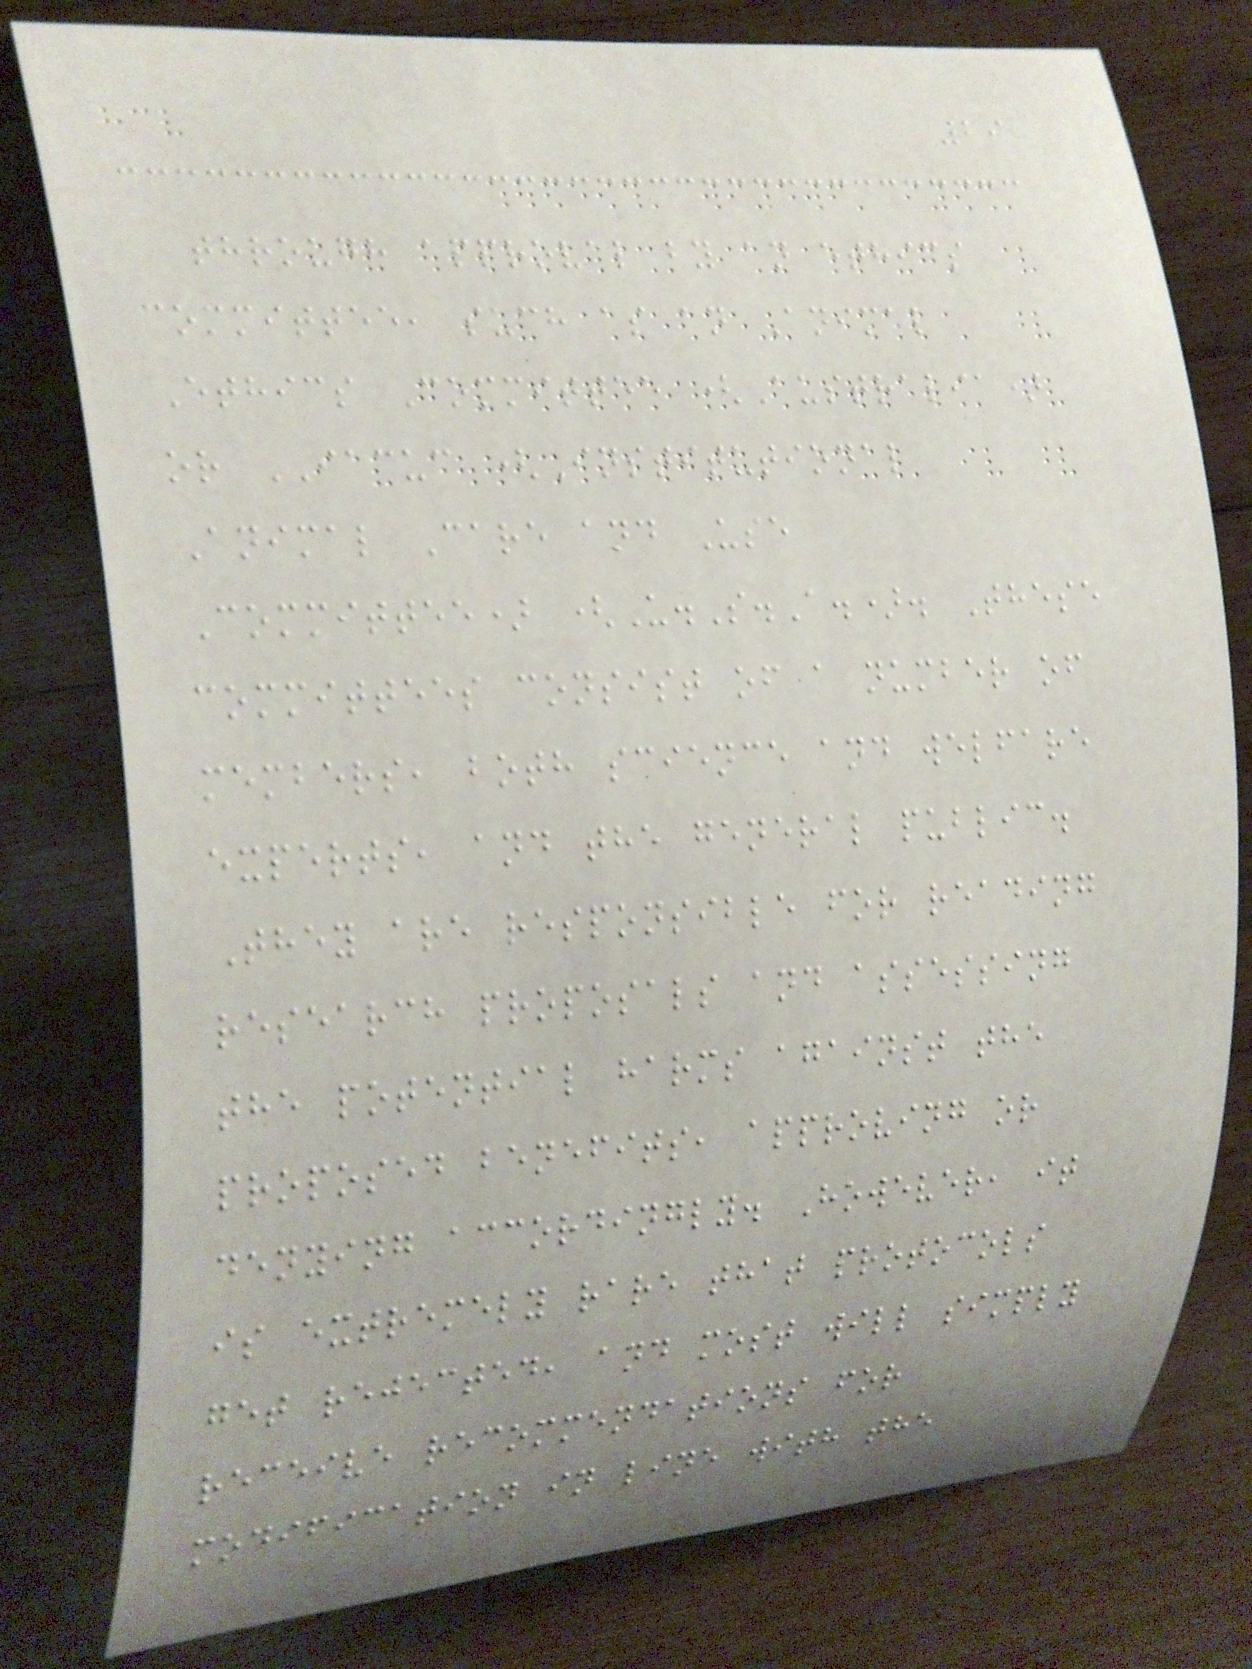29
through approval by an ethics
committee, such as an Animal
Ethics Committee (Australia)
or IACUC (Institutional
Animal Care and Use
Committee) (U.S.A.). These
committees consist of a number of
members, both science and welfare
experts, and the general public.
They are responsible for reading
research proposals and assessing
the potential harms against the
proposed benefits, approving or
denying accordingly. However, it
is extremely rare that protocols
get rejected, and most will simply
receive recommendations for
modification in line with the
